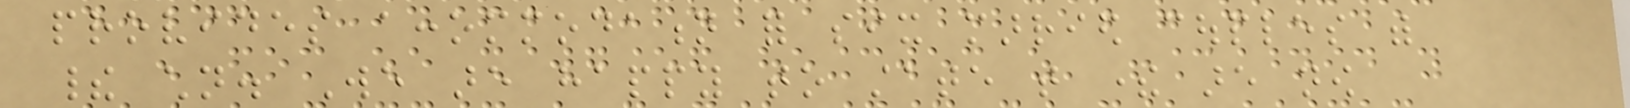provides accommodation for six married couples with
their children. We are happy to state that there are now
